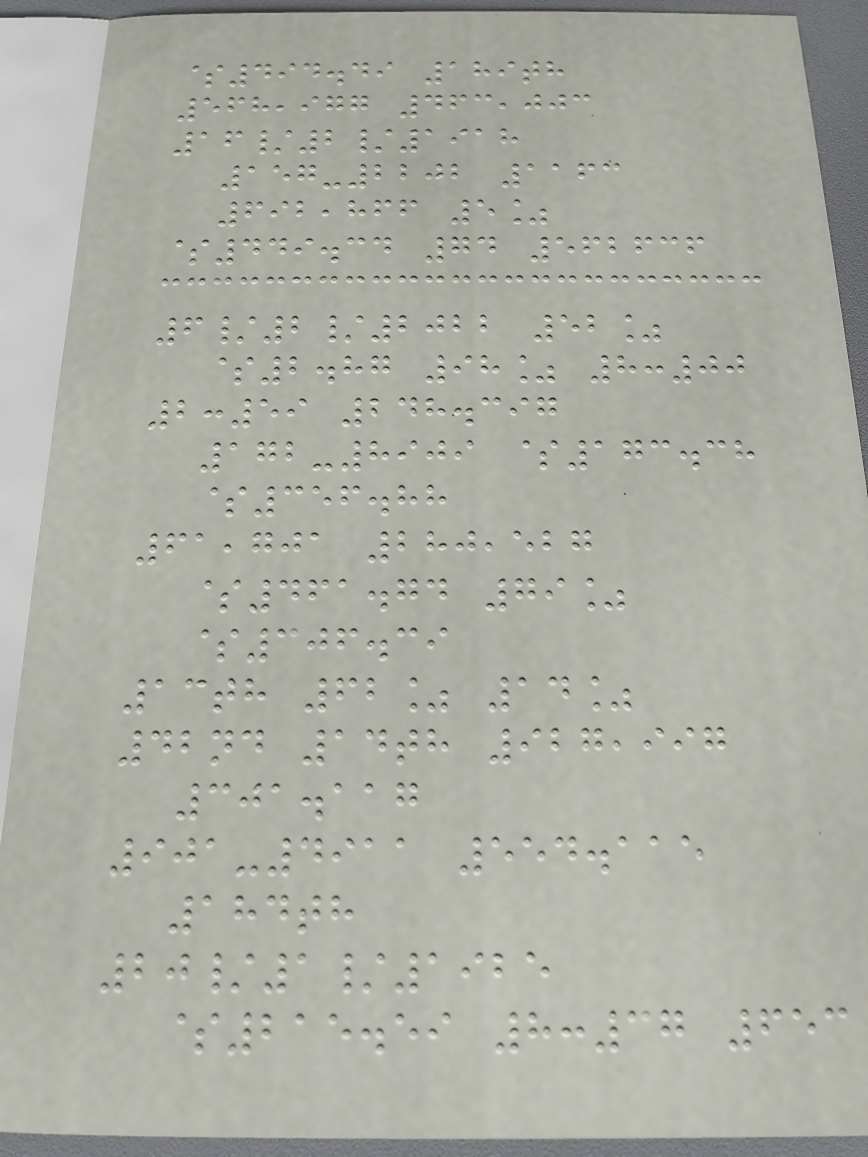$494.49 189th
568,977 463,003
16/2/1918
157-2202 1163
692,866 5%
$449.34 74 562636
6/2/2022 52%
$2.87 98% 8:00
2:59 248.397
172-8909 $173.38
$356.88
61,701 280,527
$461.74 79%
$306.39
13th 62% 14%
42nd 14th 927,997
301.117
901-4911 554.115
184th
20/1/1925
$215.59 8:37 653
